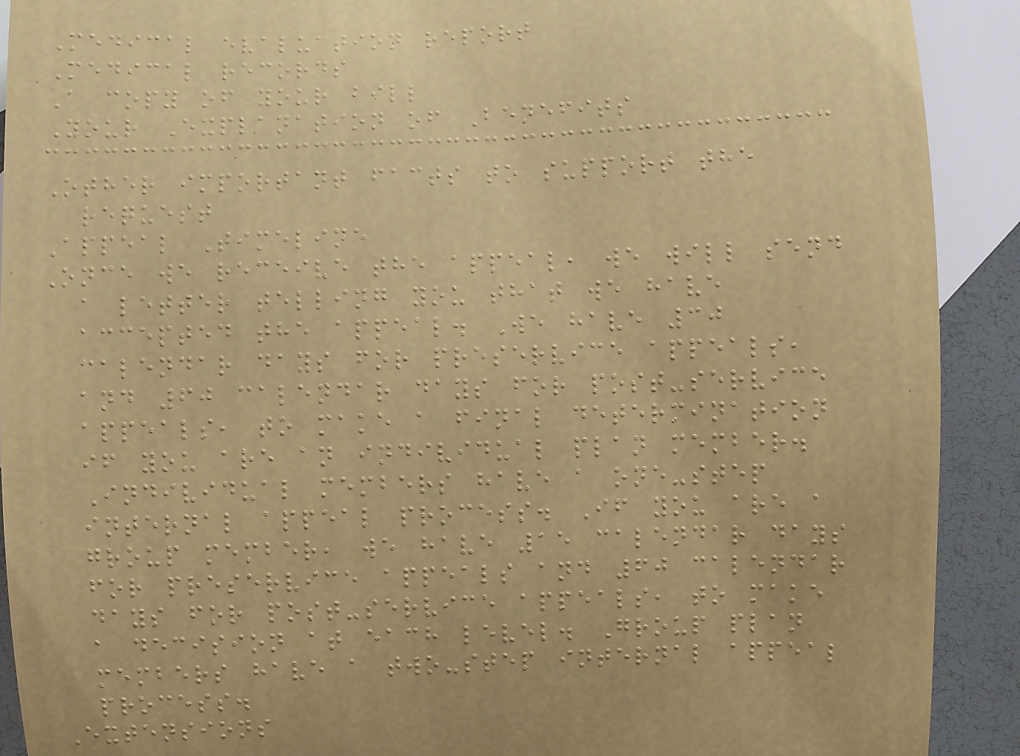Medical evaluation report
Medical records
A copy of your bill
Your Explanation of Benefits
Other important facts to support the
request
Appeal Timeline
Once we receive the appeal, we will send
a letter telling you that we have
accepted the appeal. We have 30
calendar days for preservice appeals,
and 60 calendar days for post-service
appeals, to make a final determination
if you are an individual plan member.
Individual members have a one-step
internal appeal process. If you are a
group member, we have 15 calendar days
for preservice appeals and 60 calendar
days for post-service appeals, to make
a decision at each level. Group plan
members have a two-step internal appeal
process.
Extensions
